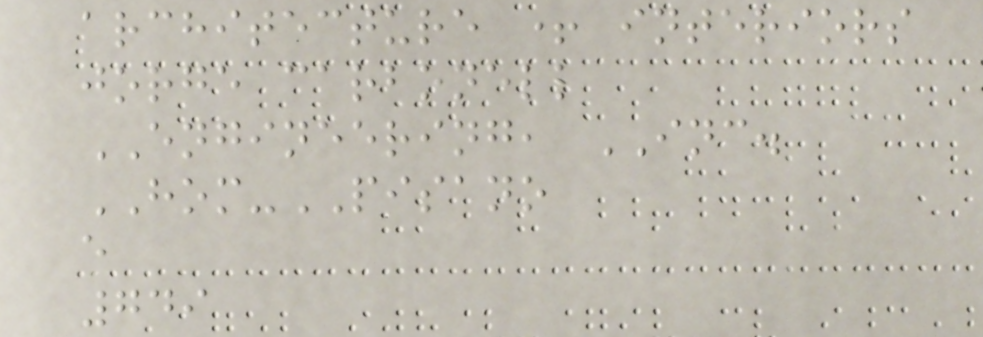architecture + interiors
jorge carbonell
ENGINEERING, INC.
HOM-PISANO
e
749
